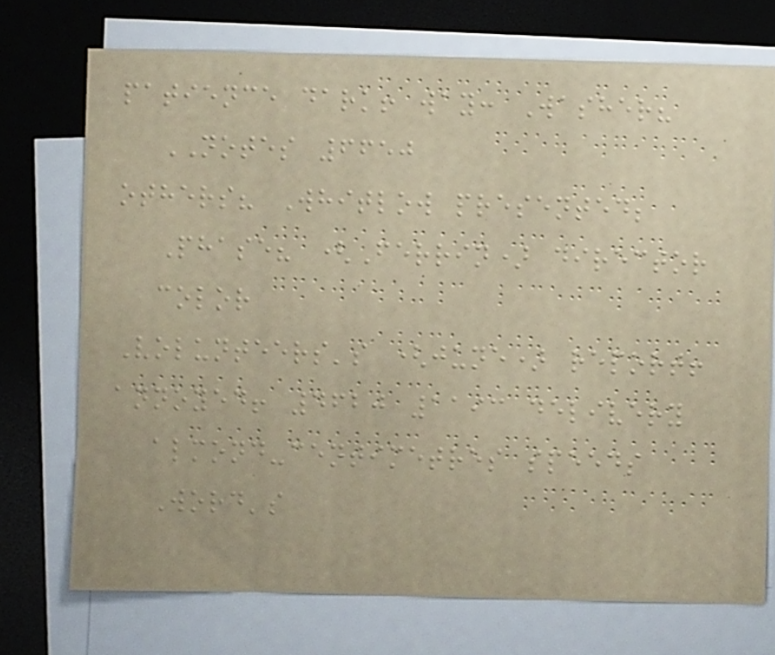patience dark! way: Washer?
NOTES 6650
others? Whitlow presented;
Phase? (Ferrin) director
color
Volunteers's (june) report!
annoyed! 4620 1193 delivery
almond-centimetres speeds
Word's
